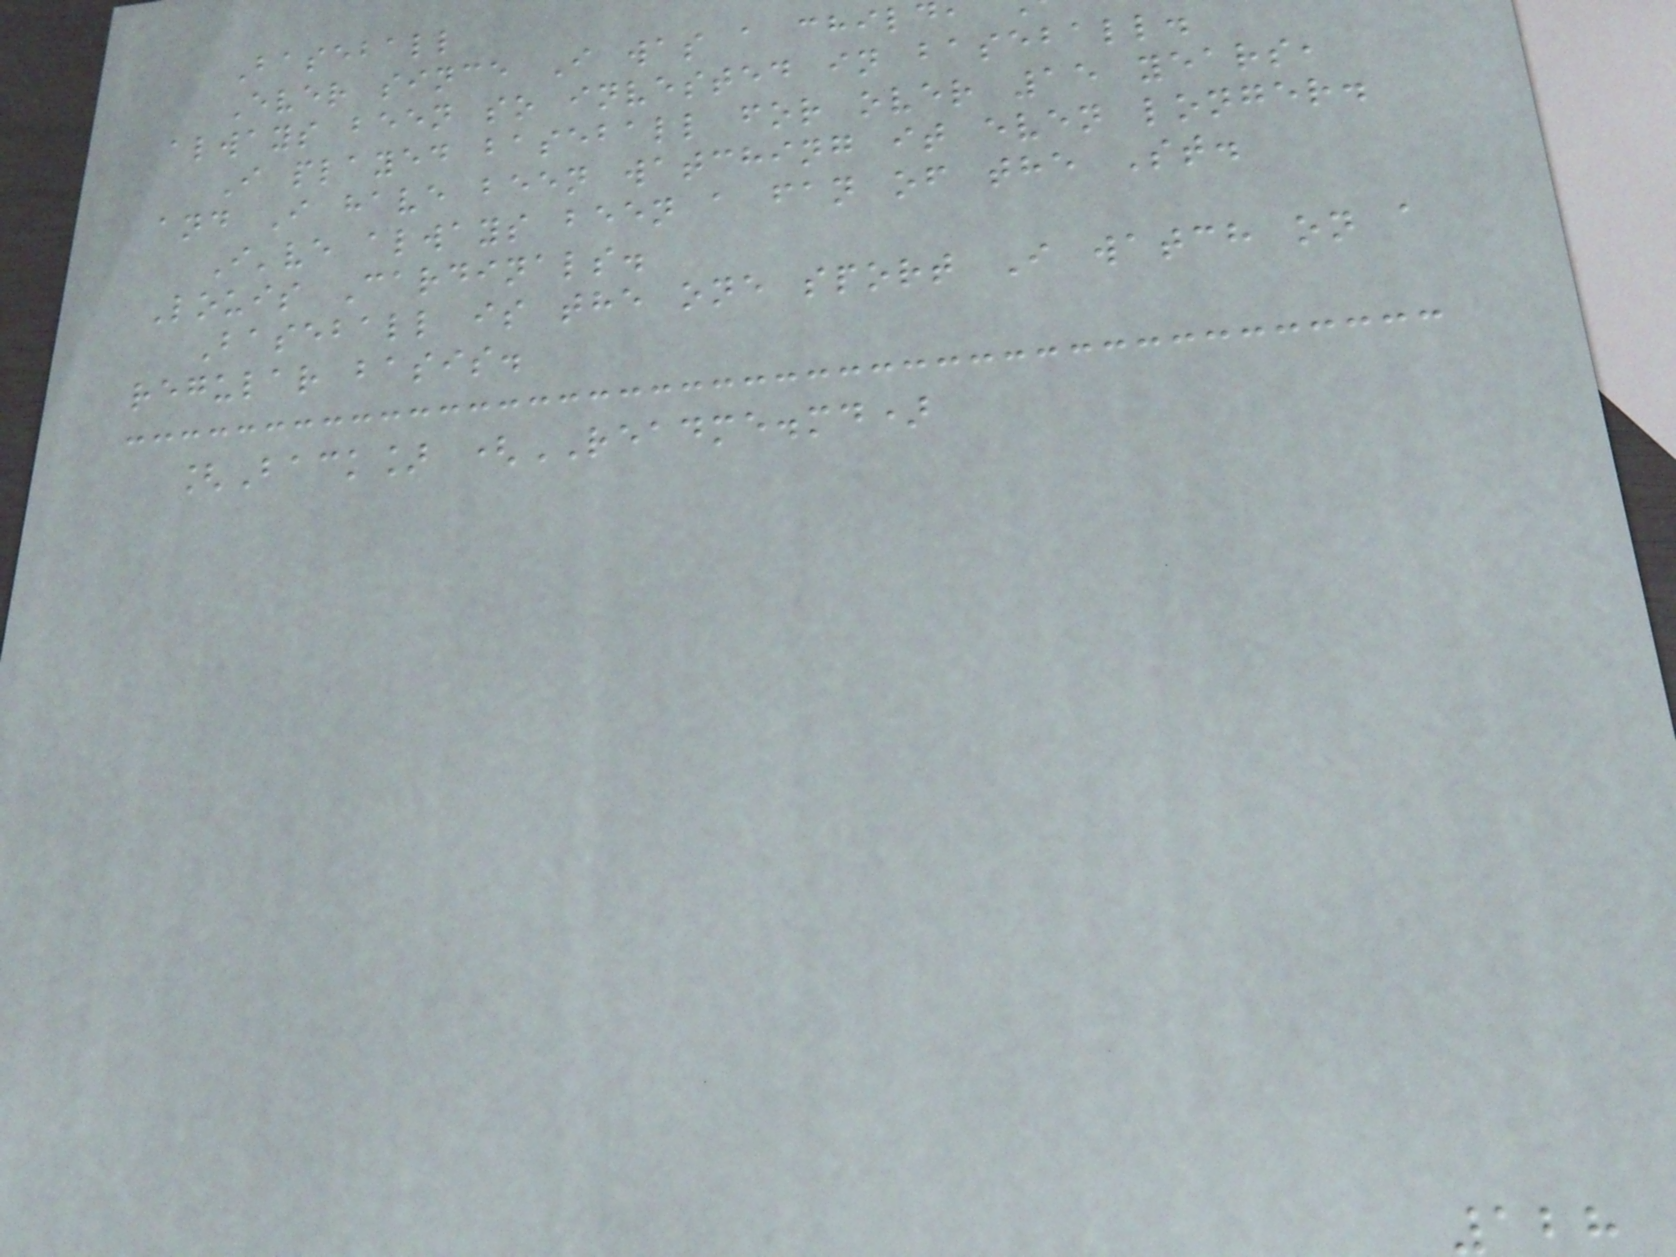Baseball
Ever since I was a child
always been so invested in baseball.
I played baseball for over 15 years,
and I have been watching it even longer.
I've always been a fan of the St.
Louis Cardinals.
Baseball is the one sport I watch on a
regular basis.
[Back] (README.md)
128
